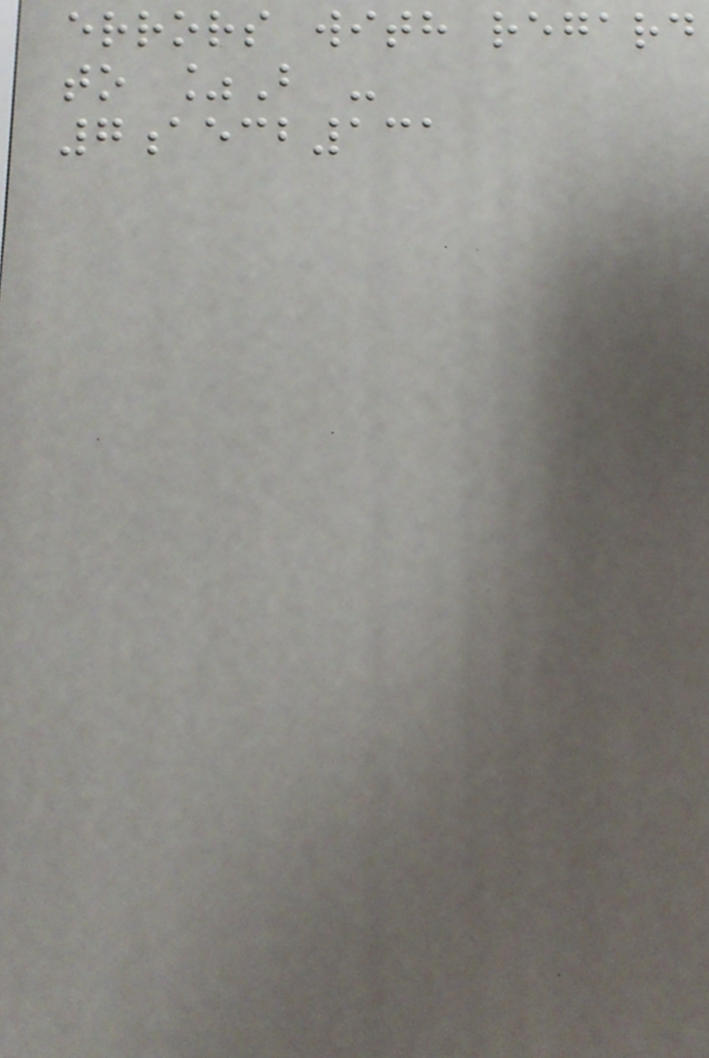errors with regard
to %B -
7aecb131
